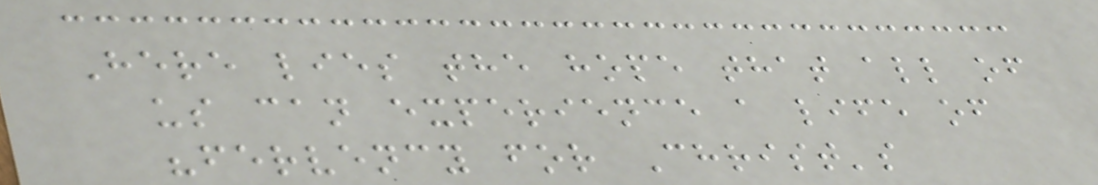Here lies the hope that all of
us can experience a life of
"fervency for Christ's
